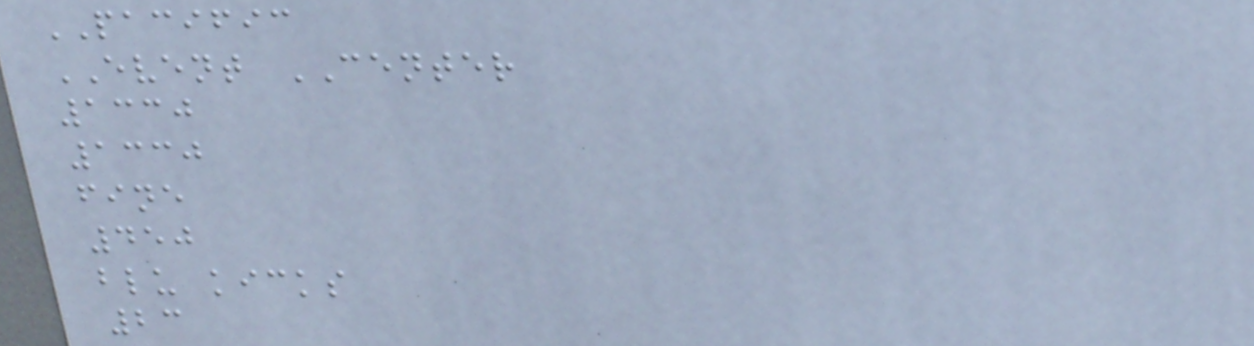PACIFIC
EVENT CENTER
1330
1330
fine
450
blu kicks
23
